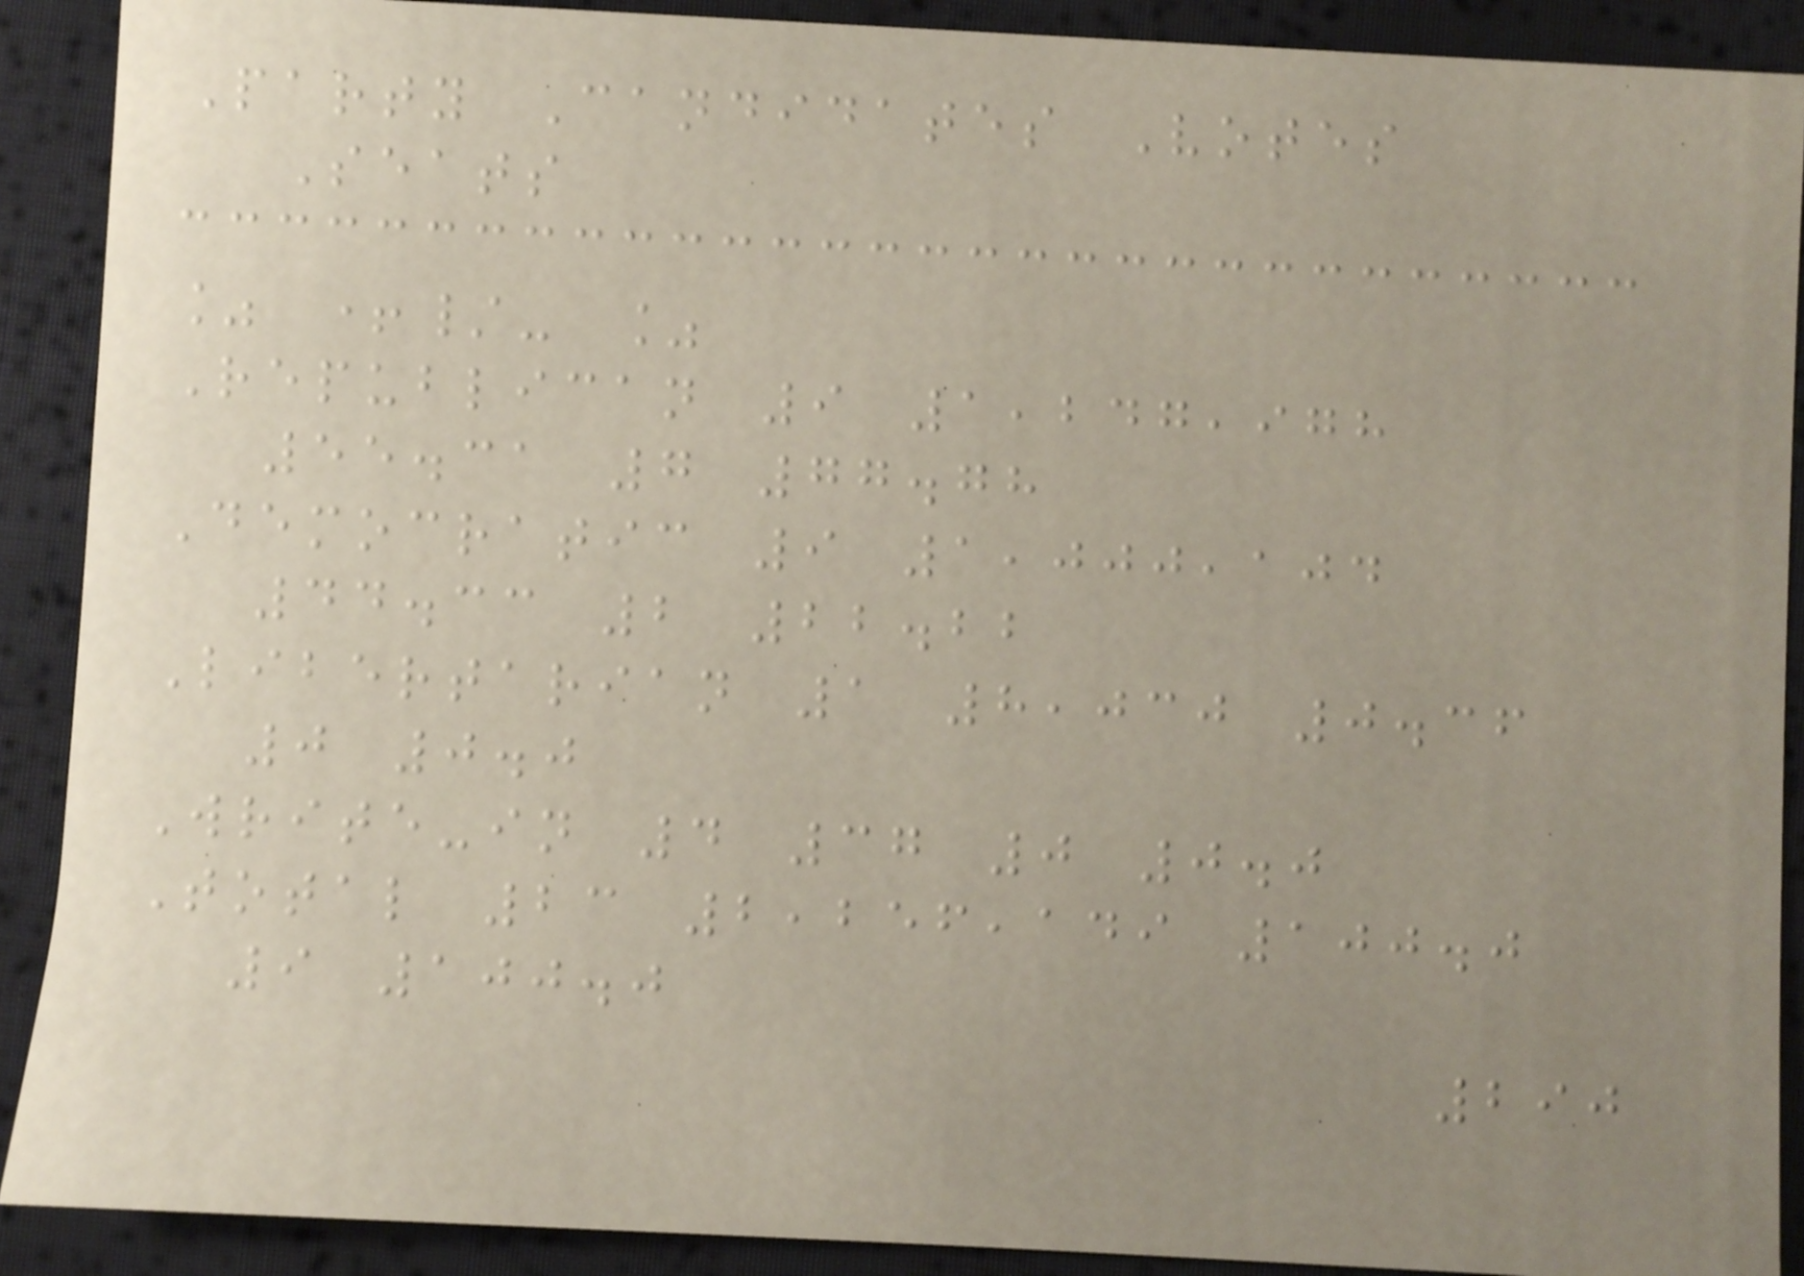Party Candidates Votes
Seats
% +/- %
Republican 9 1,247,978
55.31 7 77.78
Democratic 9 1,000,104
44.33 2 22.22
Libertarian 1 8,030 0.36
0 0.0
Write-in 4 37 0 0.0
Total 23 2,256,149 100.0
9 100.0
290
